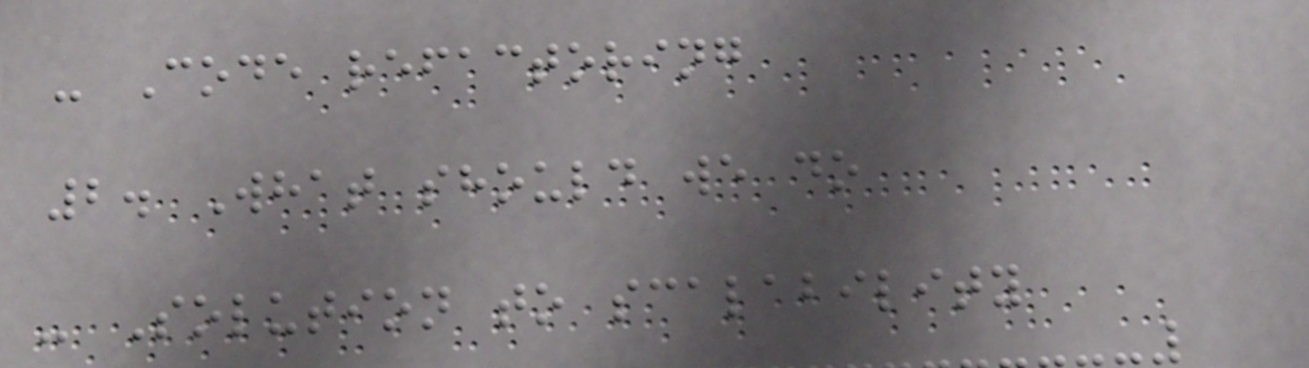- Code refactoring
2. What should we do
- Solution to scalability
